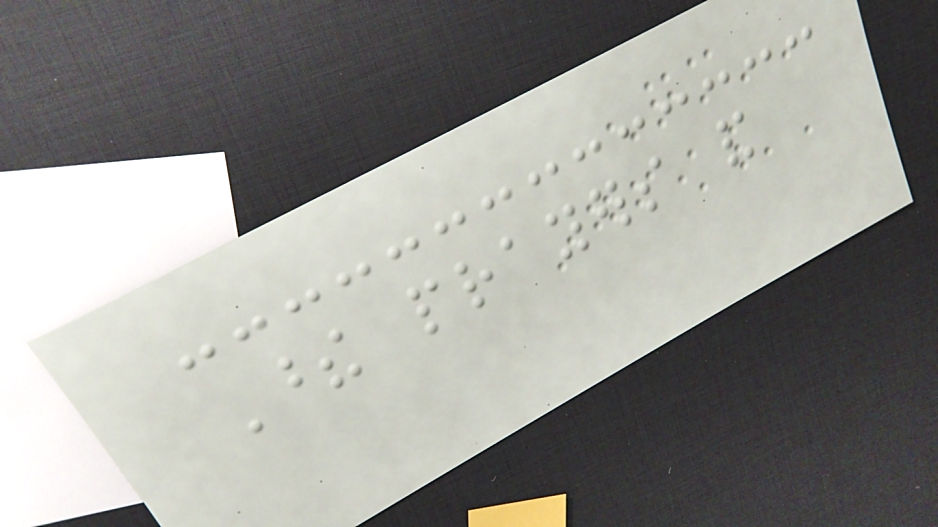These prayers and
